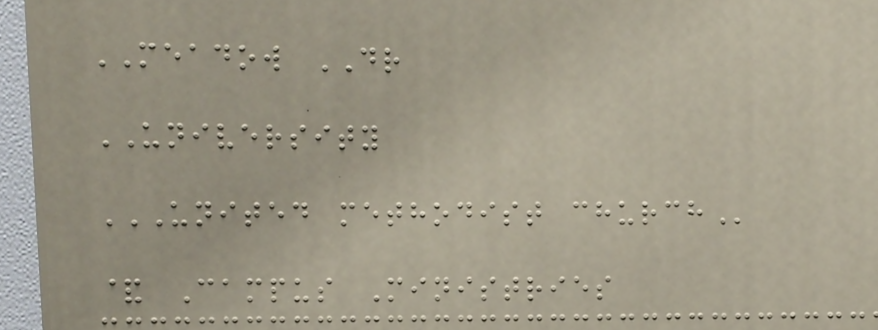MEADOW DR
UNIVERSITY
UNITED METHODIST CHURCH
& Campus Ministries
